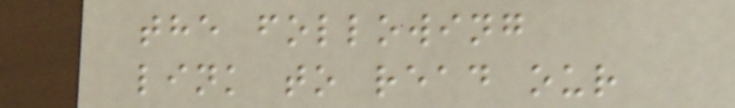the following
link to read our
